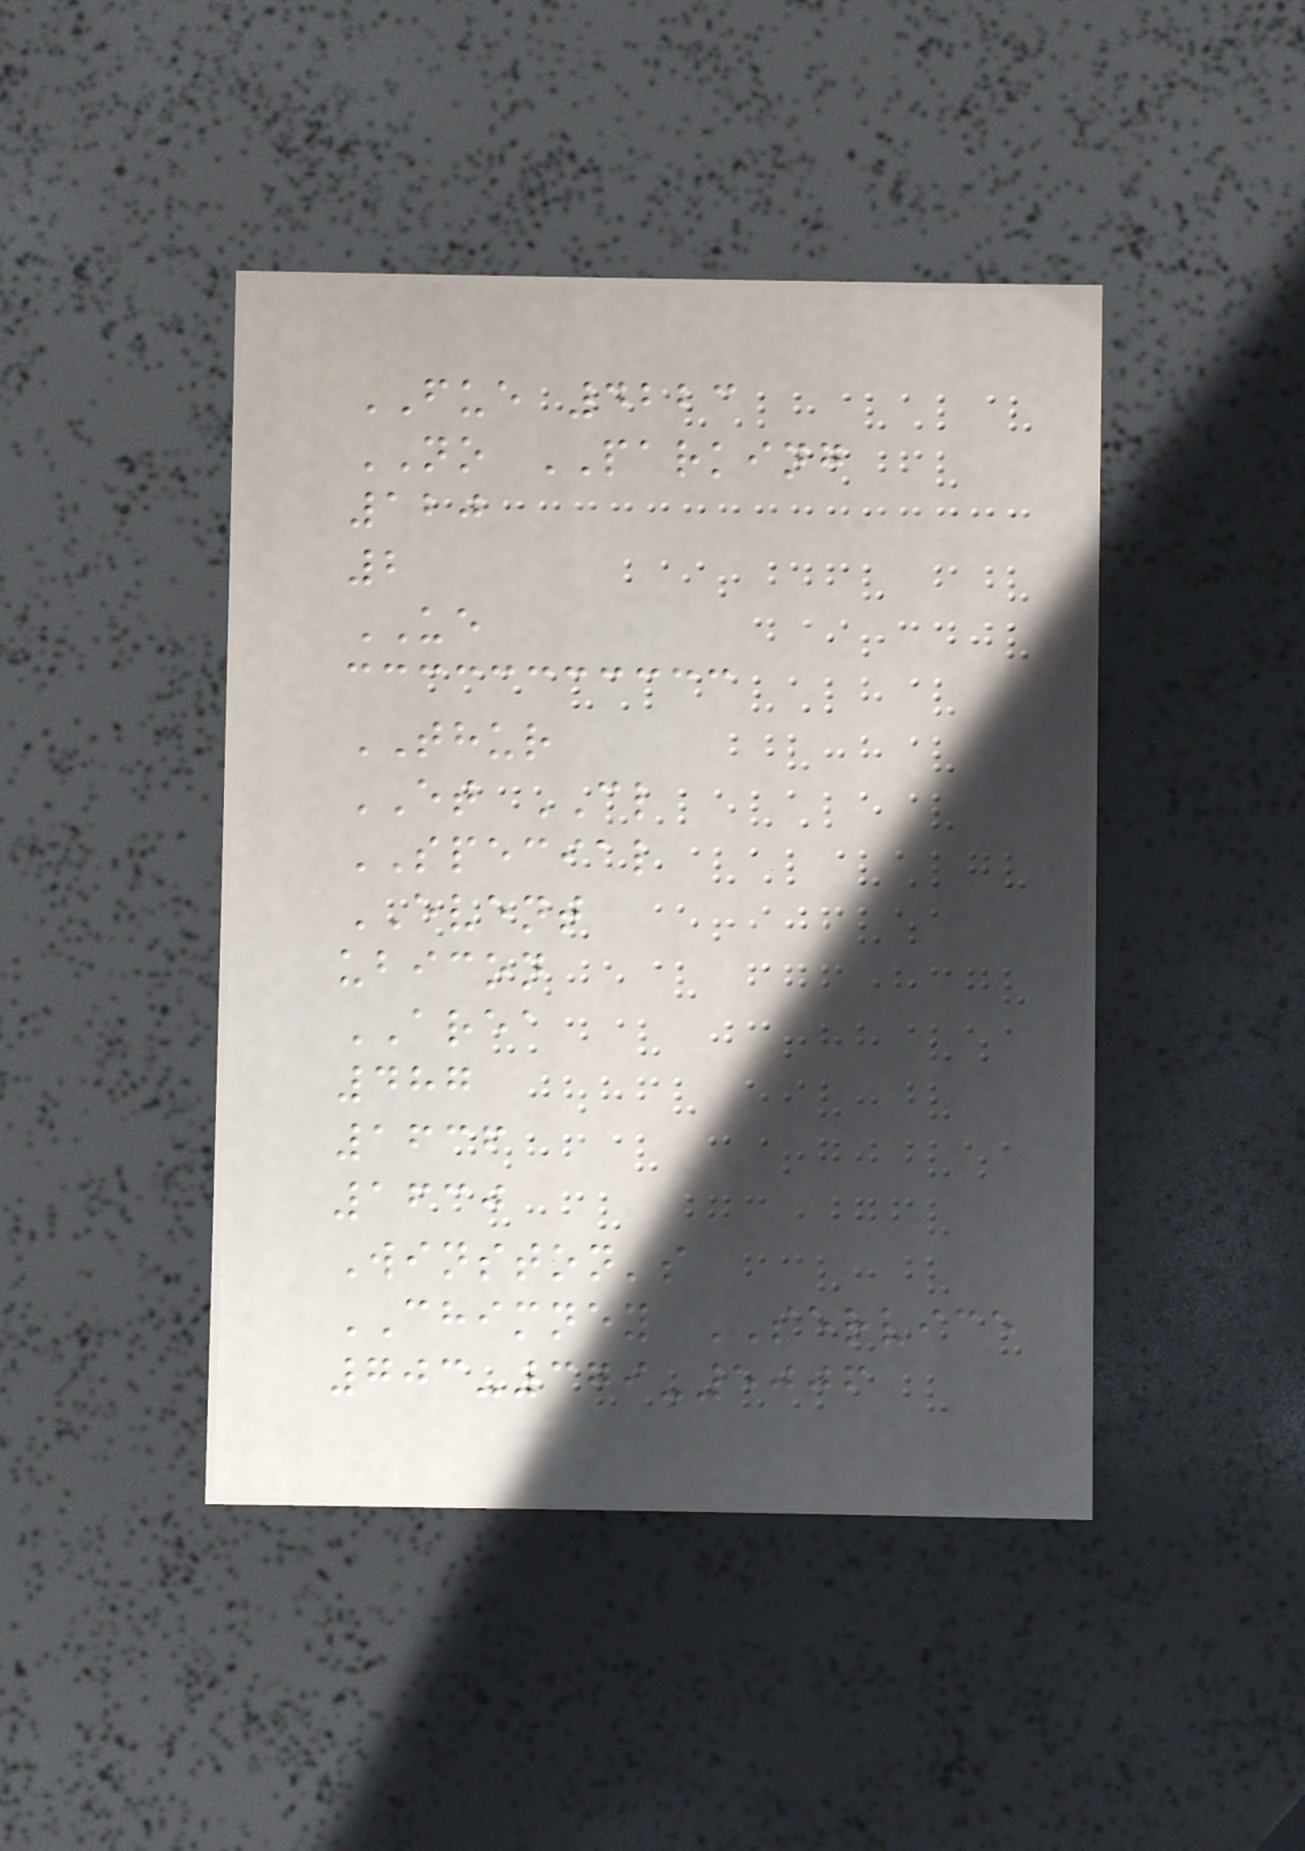FUE 4223
NO PARKING
120
2
UE
THUR
ET CL
SPECIAL
EVENT
ubicon
AREA
487
1636
1630
Winston's
CHIMNEY SERVICE
703-379-5006
